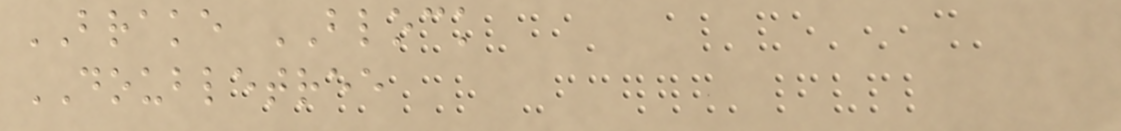BRAKE BLOCK
DOUBLETREE
